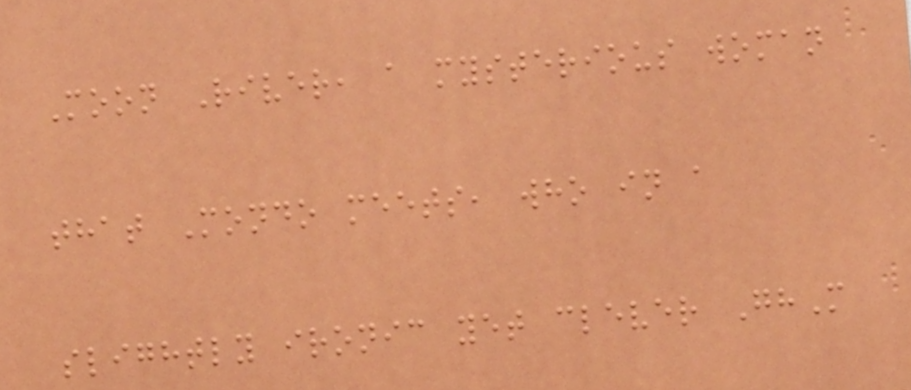Moon River, a mysterious woman
that Mondo meets, who in a
slightly ironic yet clever GhM
